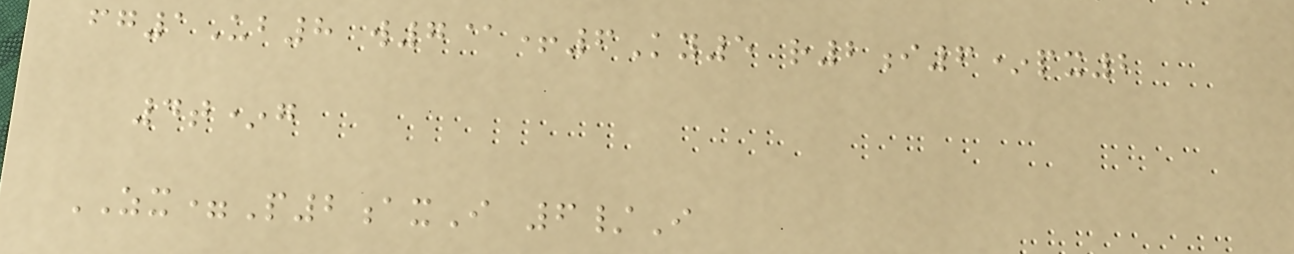fg1Ub8 w7@+6Ky5 r2i6*px2
4t*g
ZX=P2axI 6/I
